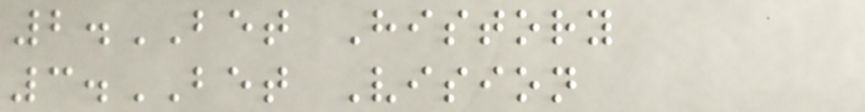2.BET History
3.BET Vision
